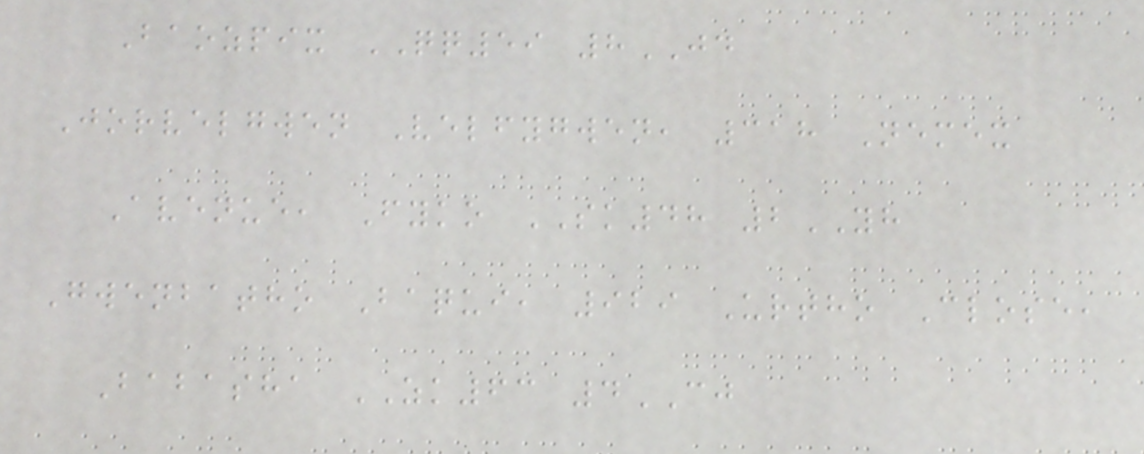Baozpix QQ59 8JD
Jorvelgwen Velfygwen, 318 Nemex
Avenue, Fyko SK48 2YH
Gwenbatho Baqui, 929 Urtho Close,
Babasha ZK63 4CJ
